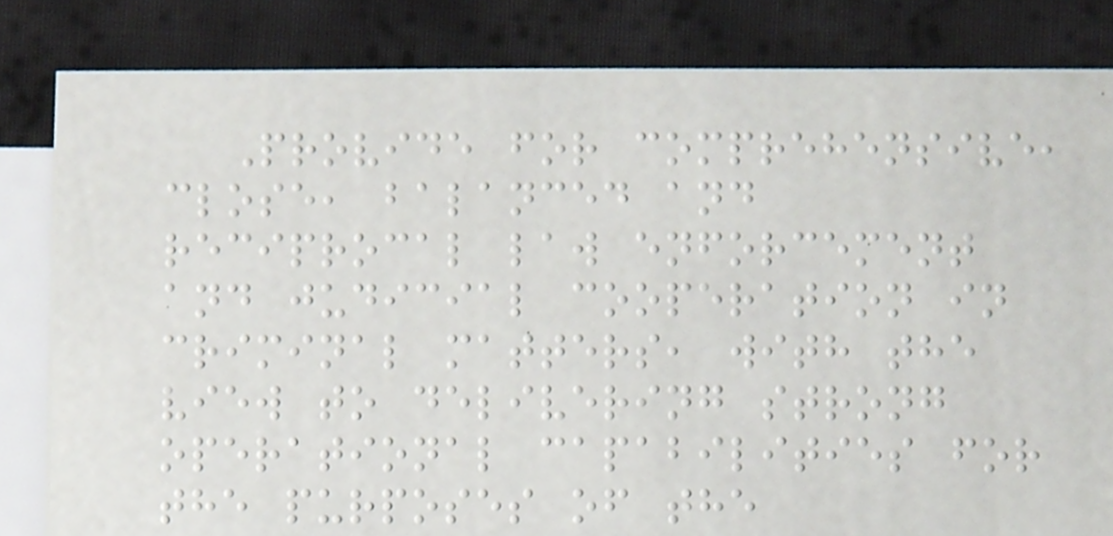Provide for comprehensive,
close, balanced and
reciprocal law enforcement
and judicial cooperation in
criminal matters, with the
view to delivering strong
operational capabilities for
the purposes of the
